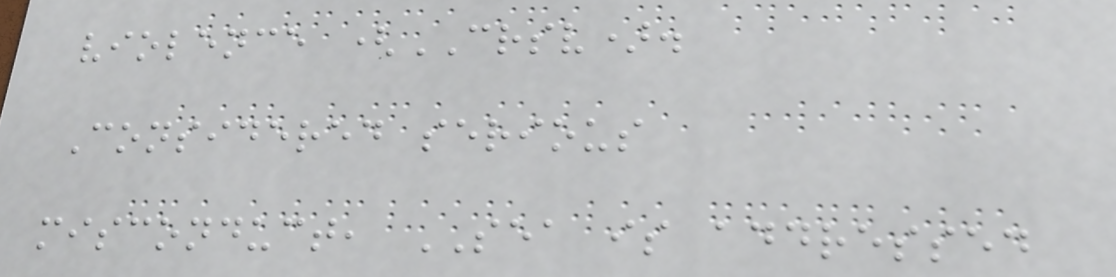violence (CRSV).
Considered serious
misconduct, SEA is addressed
